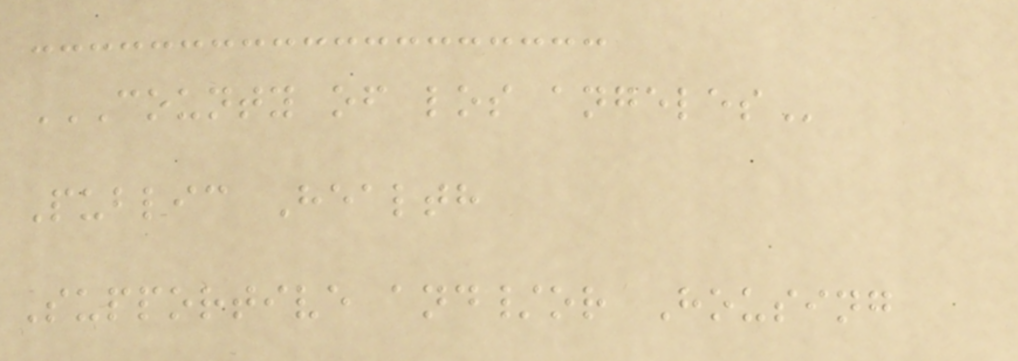COUNTY OF LOS ANGELES
Public Health
Supportive and/or Housing
